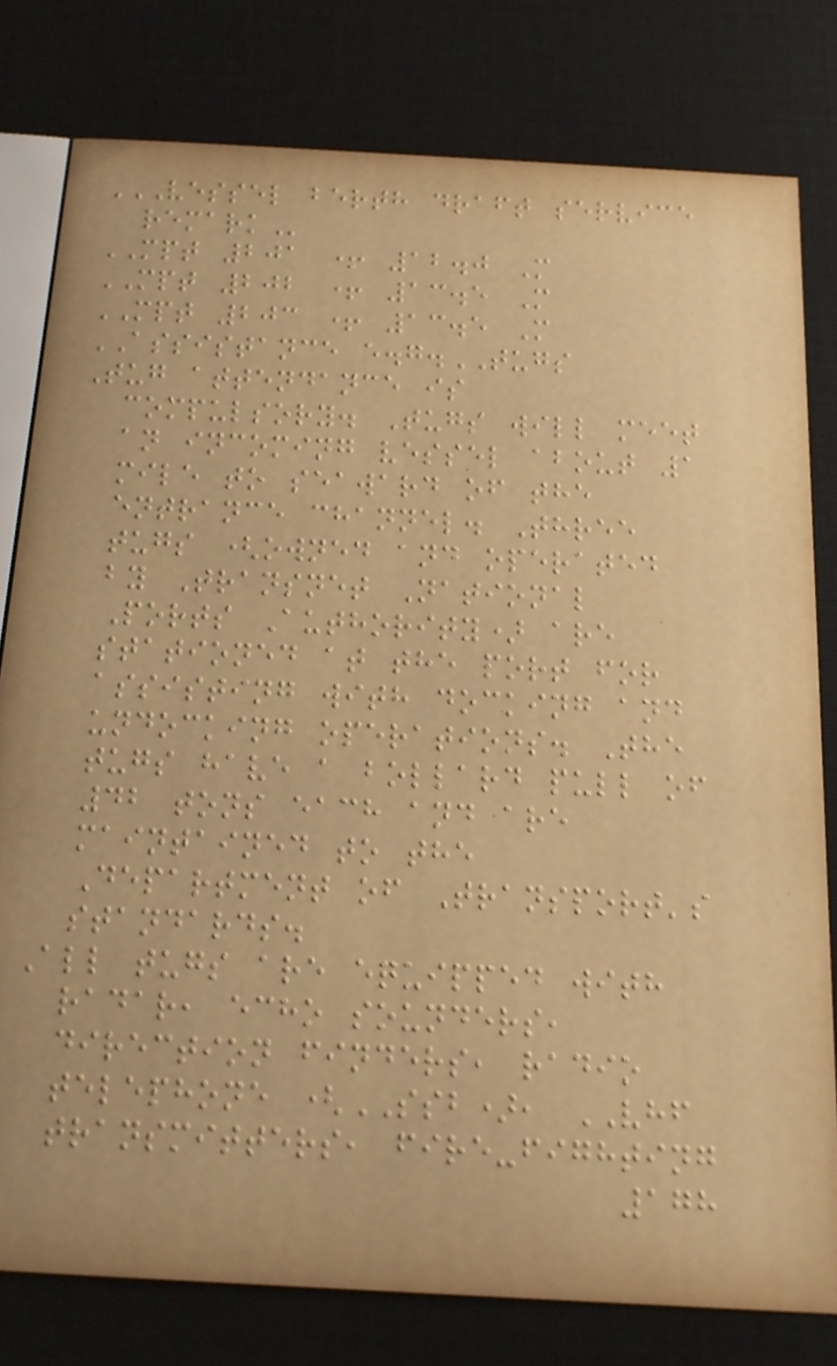VESSEL BERTH DRAFT SERVICE
REMARK
MPT 201 + 12.0 M
MPT 202 + 13.5 M
MPT 203 + 13.5 M
ASSISTANCE e.g.TUGS
Tug attendance is
compulsory. Tugs will meet
an incoming vessel about 1
mile to seaward of the
entrance channel. Three
tugs (owned and operated
by Transnet National
Ports Authority) are
stationed at the port for
assisting with docking and
undocking operations. The
tugs have a bollard pull of
42 tons each and are
maintained to the
Department of Transport's
standards.
All tugs are equipped with
radar, echo sounders,
direction finders, radio
telephone (SSB), VHF
transmitters, fire-fighting
178
